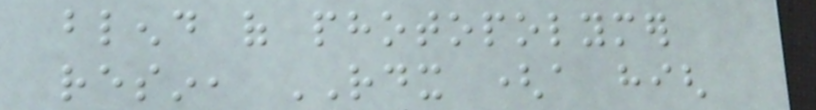blend of photopolymer
resin, RDX (a high
